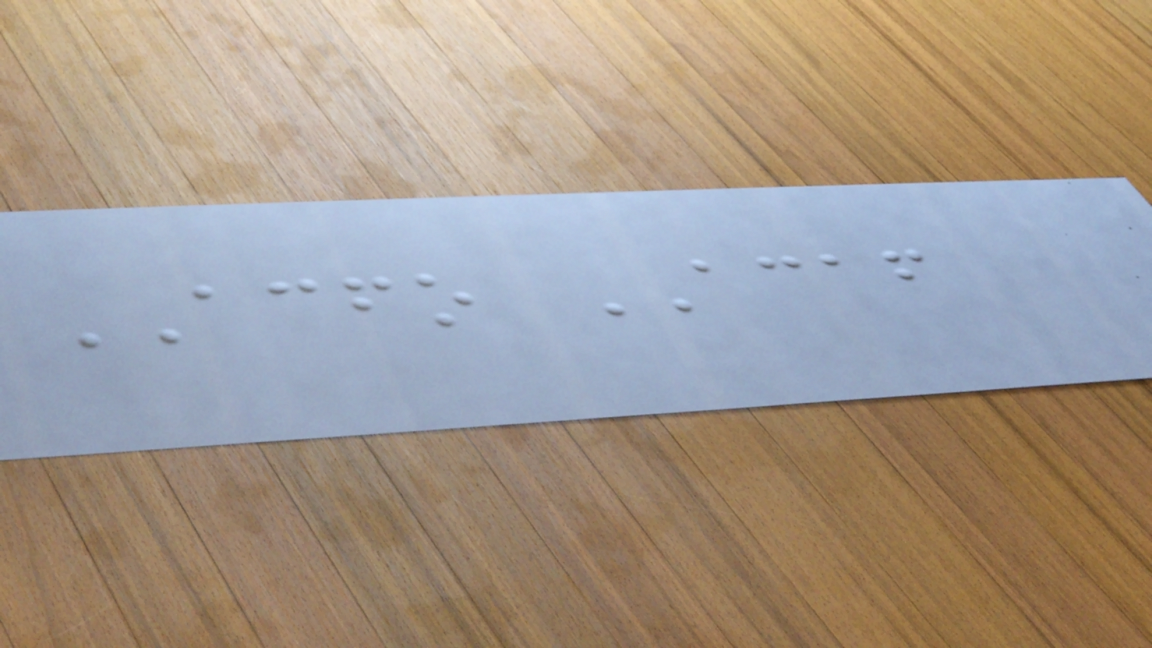ACFO ACAF
